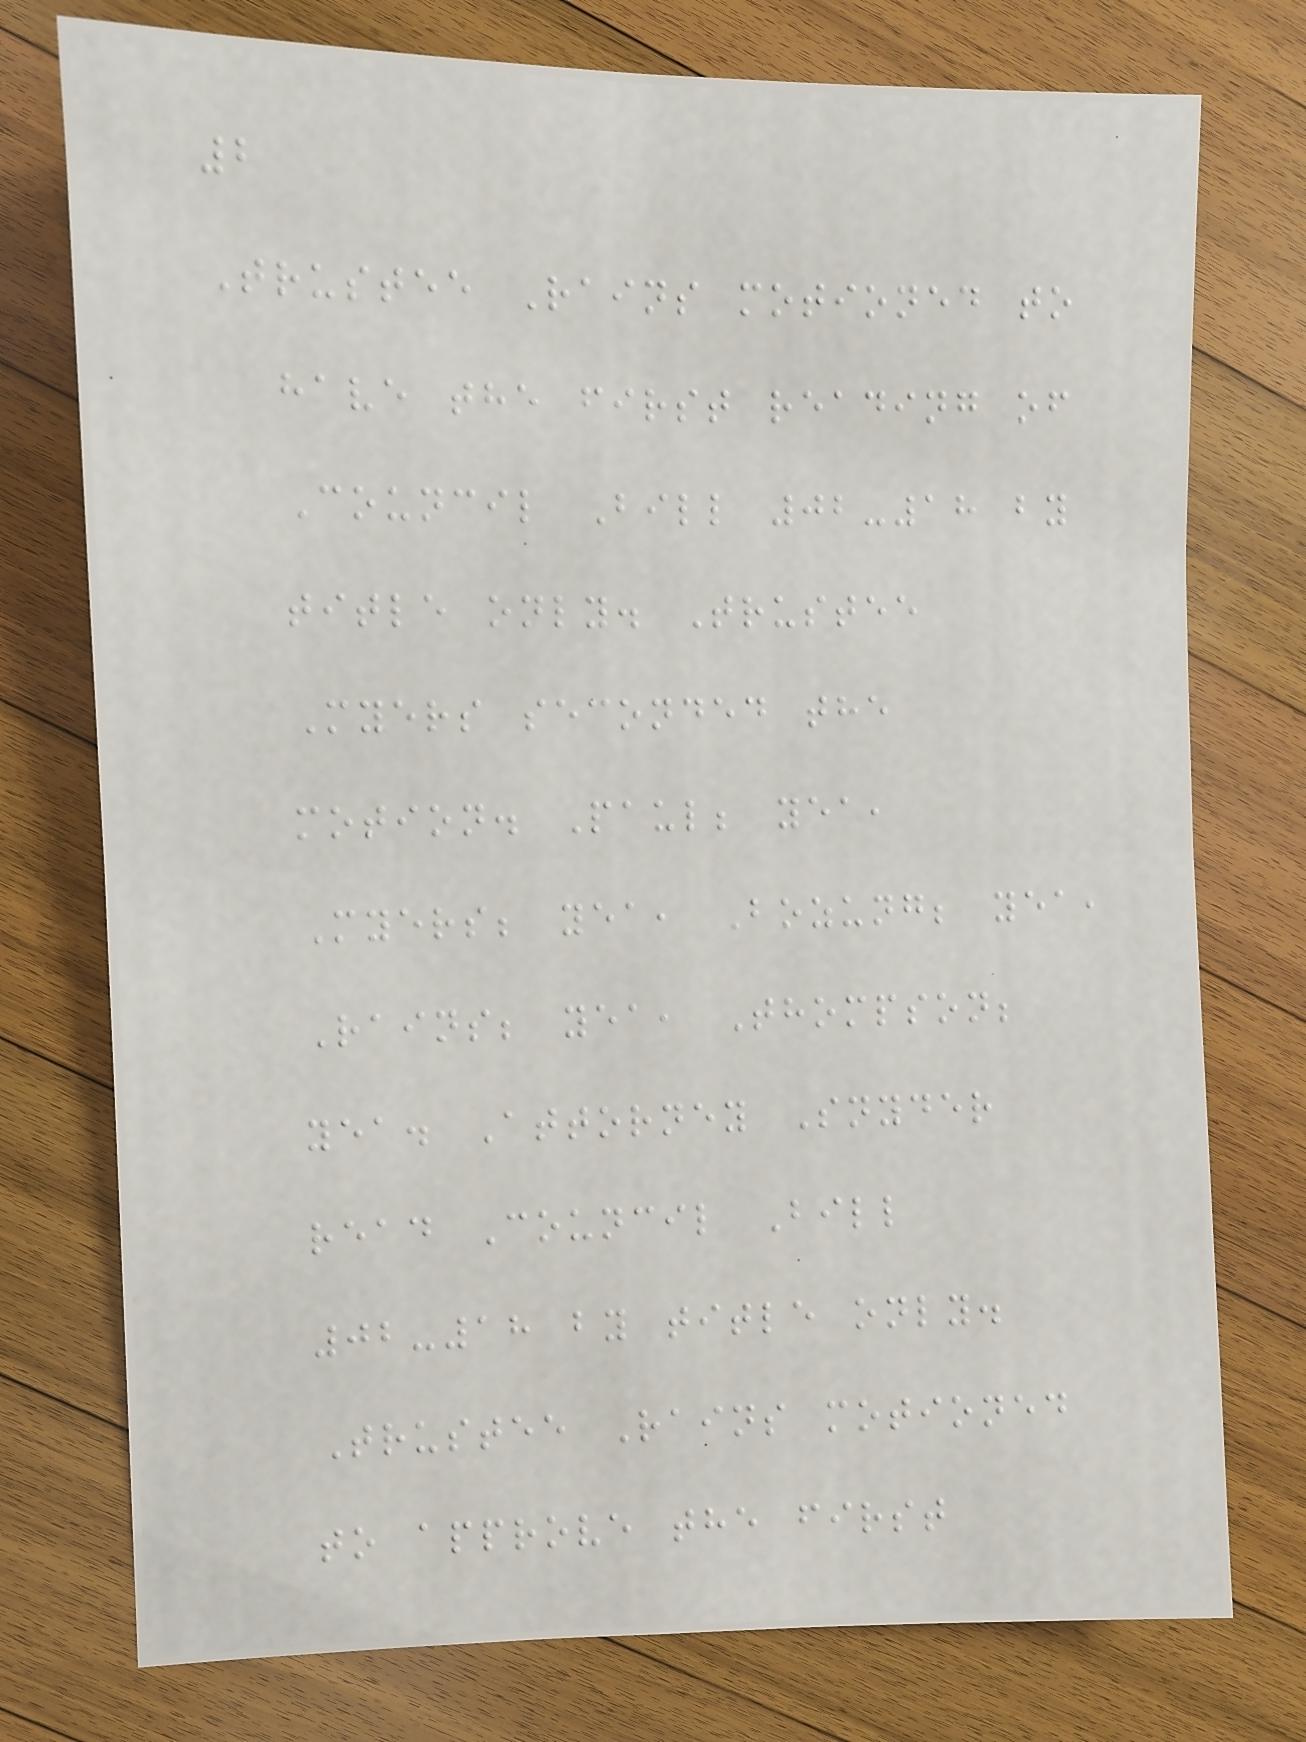2
Trustee Rains motioned to
have the first reading of
Council Bill 02-18 by
title only. Trustee
Myers seconded the
motion. Paul; yea,
Myers; yea, Bozung; yea,
Rains; yea, Thompson;
yea. Attorney Snyder
read Council Bill
02-18 by title only.
Trustee Rains motioned
to approve the first
